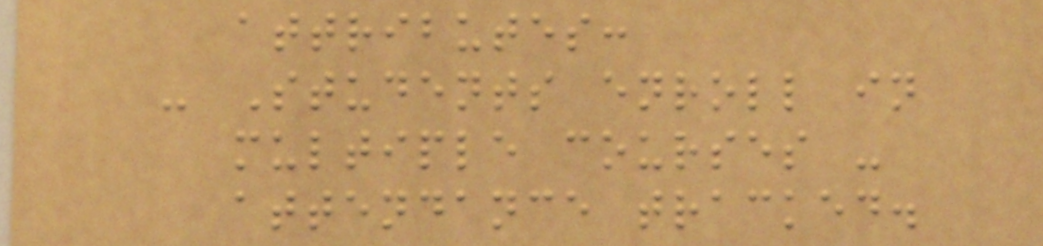attributes:
- Students enroll in
multiple courses -
attendance tracked.
